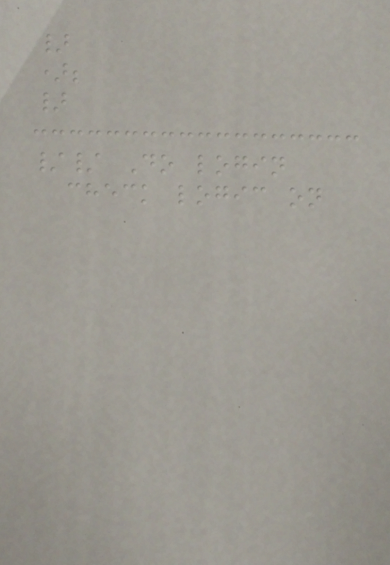}
);
}
// Do login
check logic on
